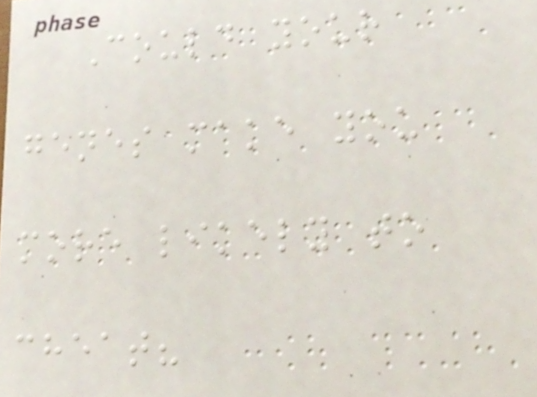Could your
genes make you
more likely to
cheat?
